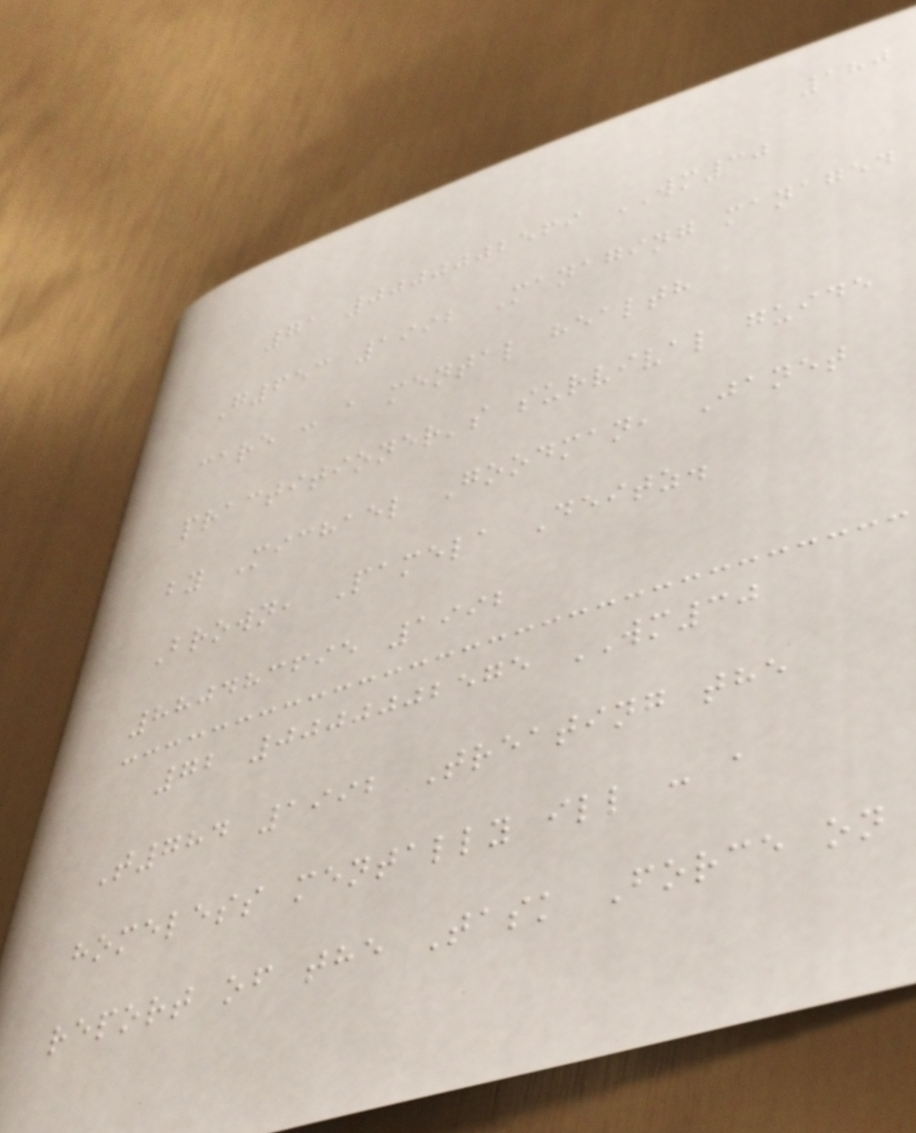180
71 0000002569 WM30
G653 1992 Managing managed
care : a mental health
practitioner's survival guide
by Michael Goodman, Janet
Brown, Pamela Deitz.
880483695 1992
72 0000002575 WM30
T784 1992 Treating the
homeless mentally ill : a
report of the Task Force on
